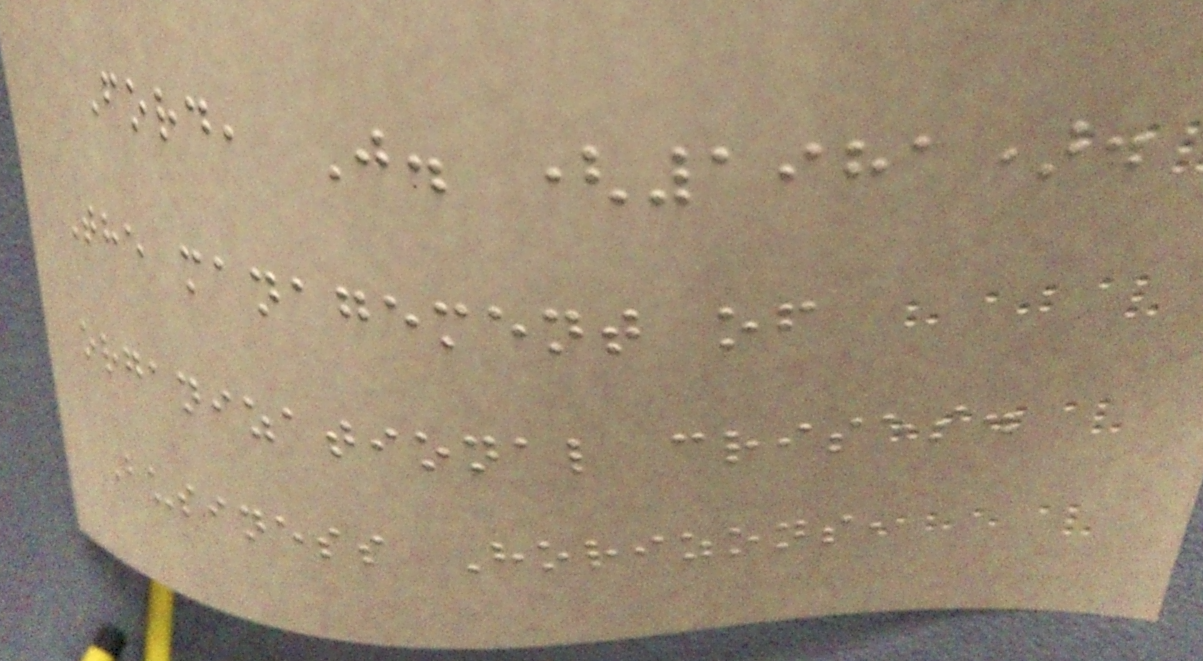Ford, J. (1981).
The management of
organizational crises.
Business Horizons,
